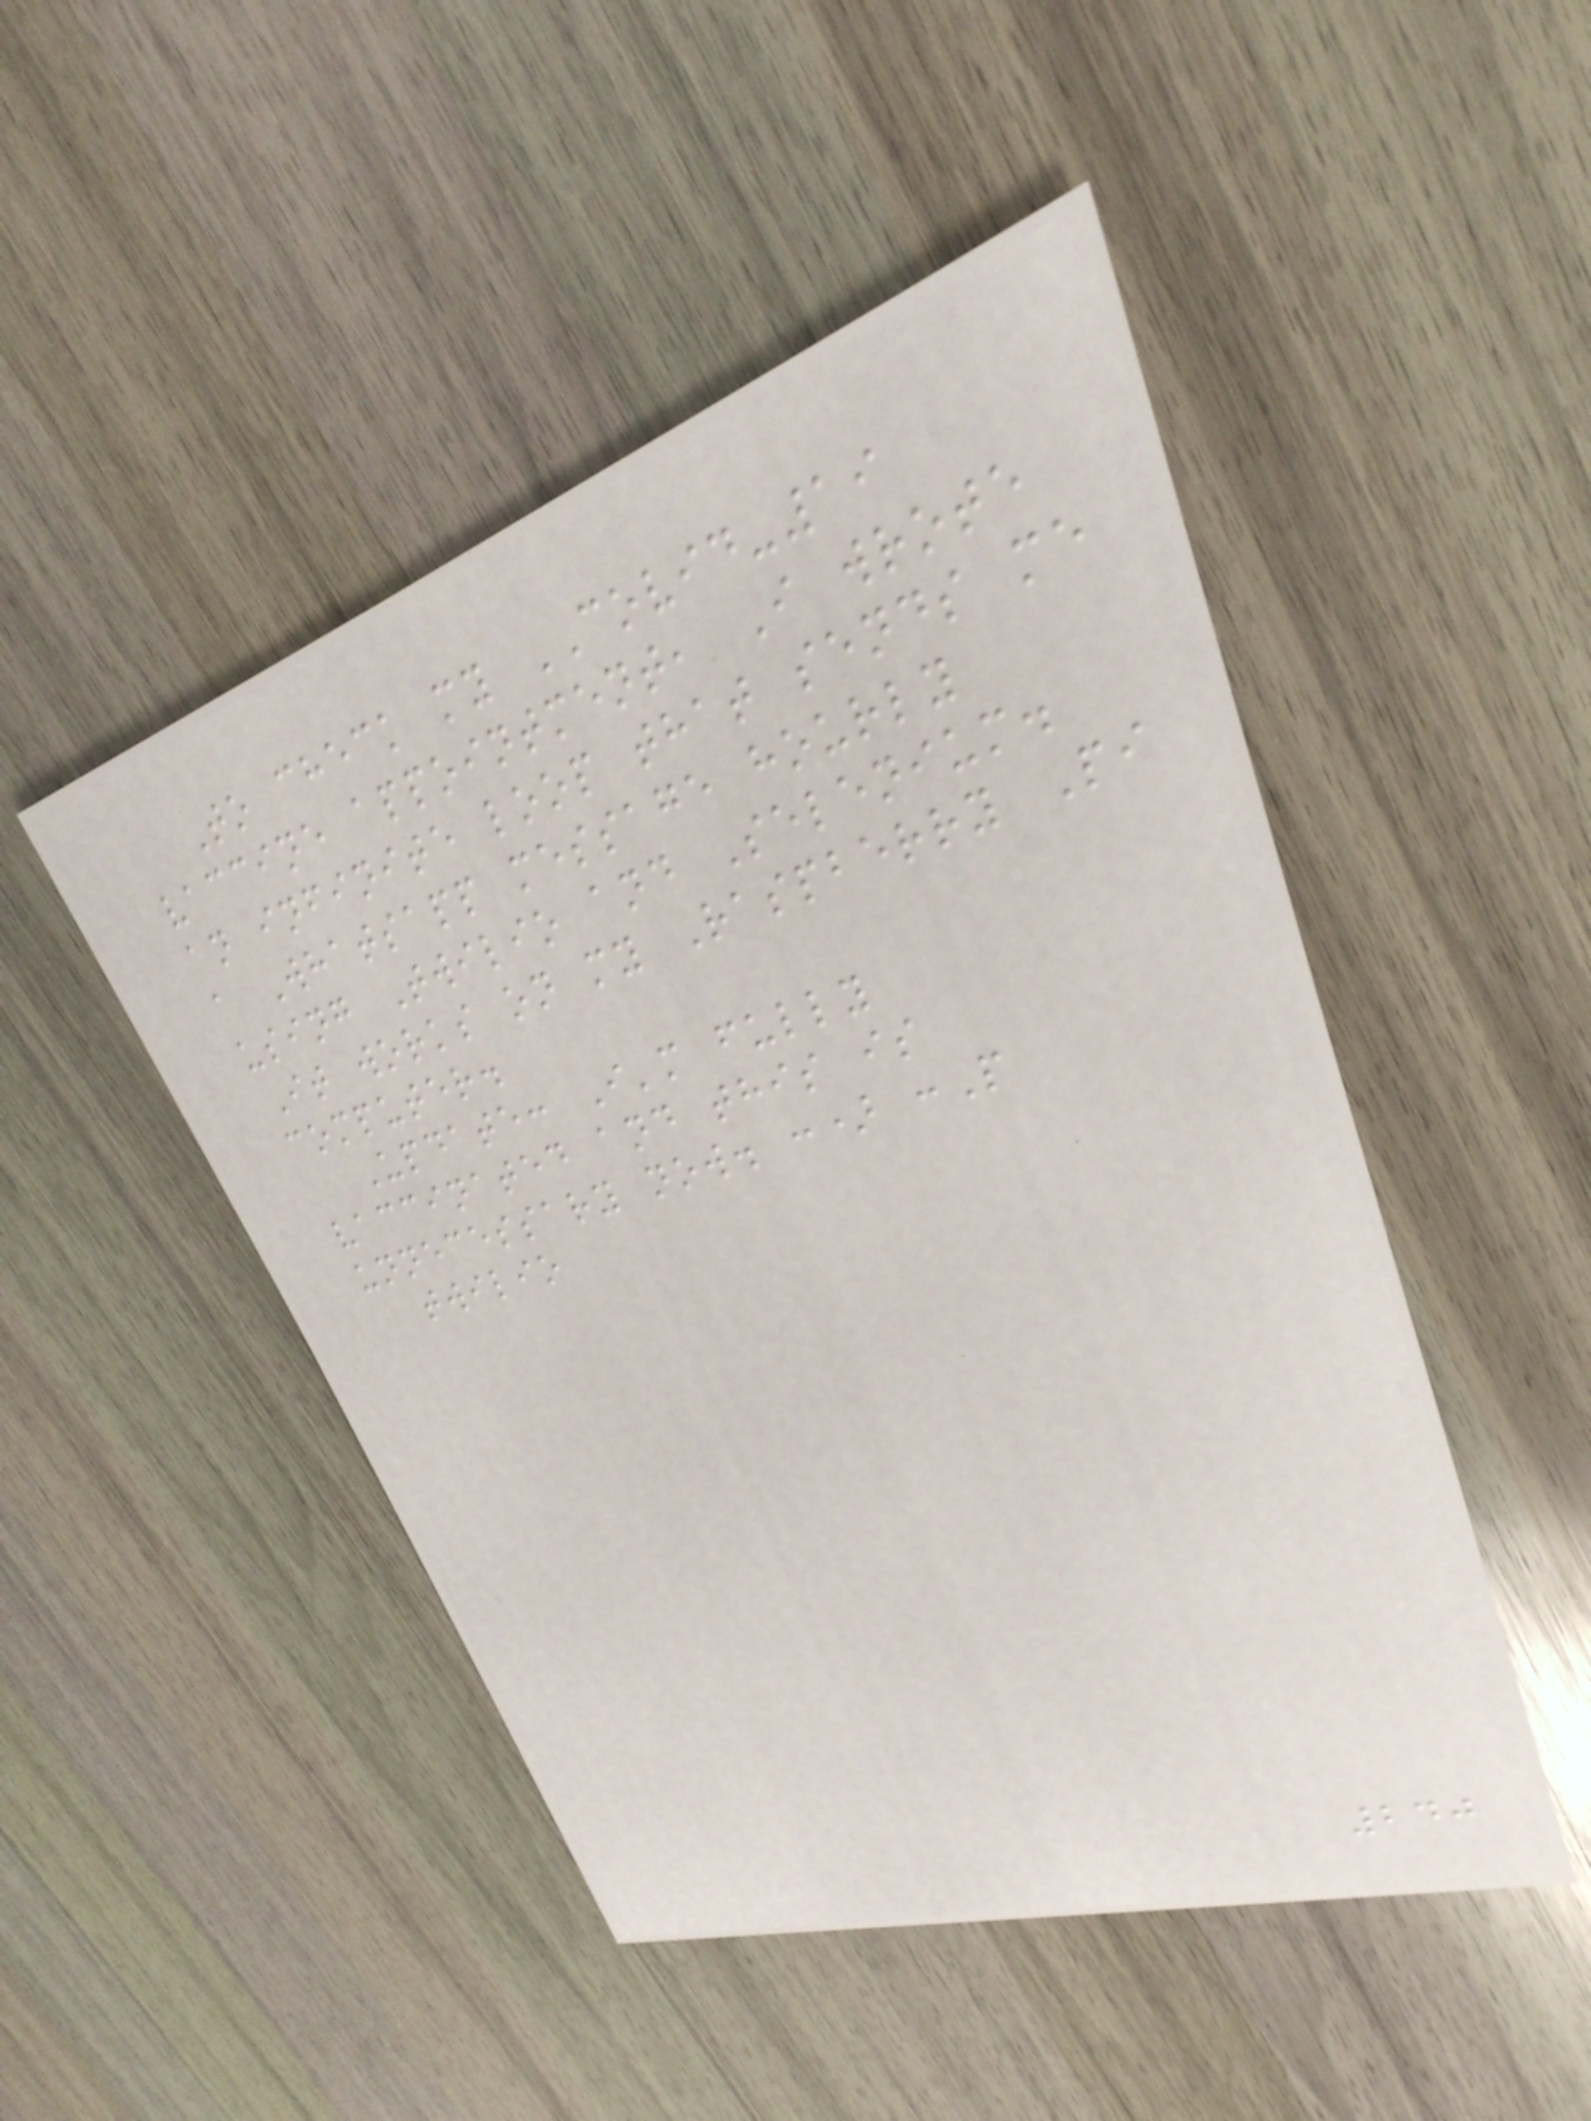To check my COVID-19
vaccine appointment, I wrote
an infinite loop that sends me
a Whatsapp message hourly
using Twilio and Selenium.
It works on my Raspberry Pi
computer.
Update: I'm fully
vaccinated and this is
unnecessary now. :) :P
twilio
240
